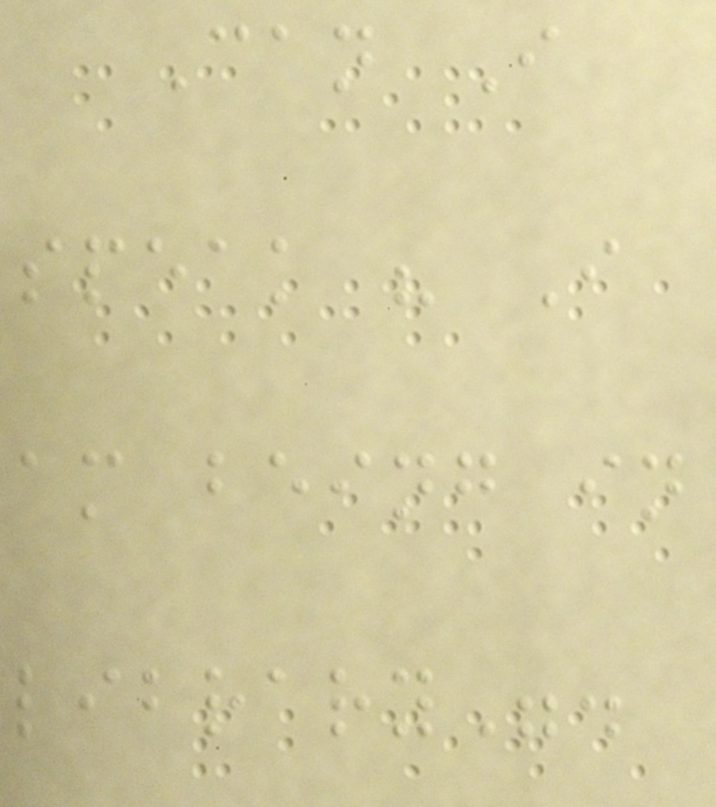Can I
speak " I
am being in
library".
